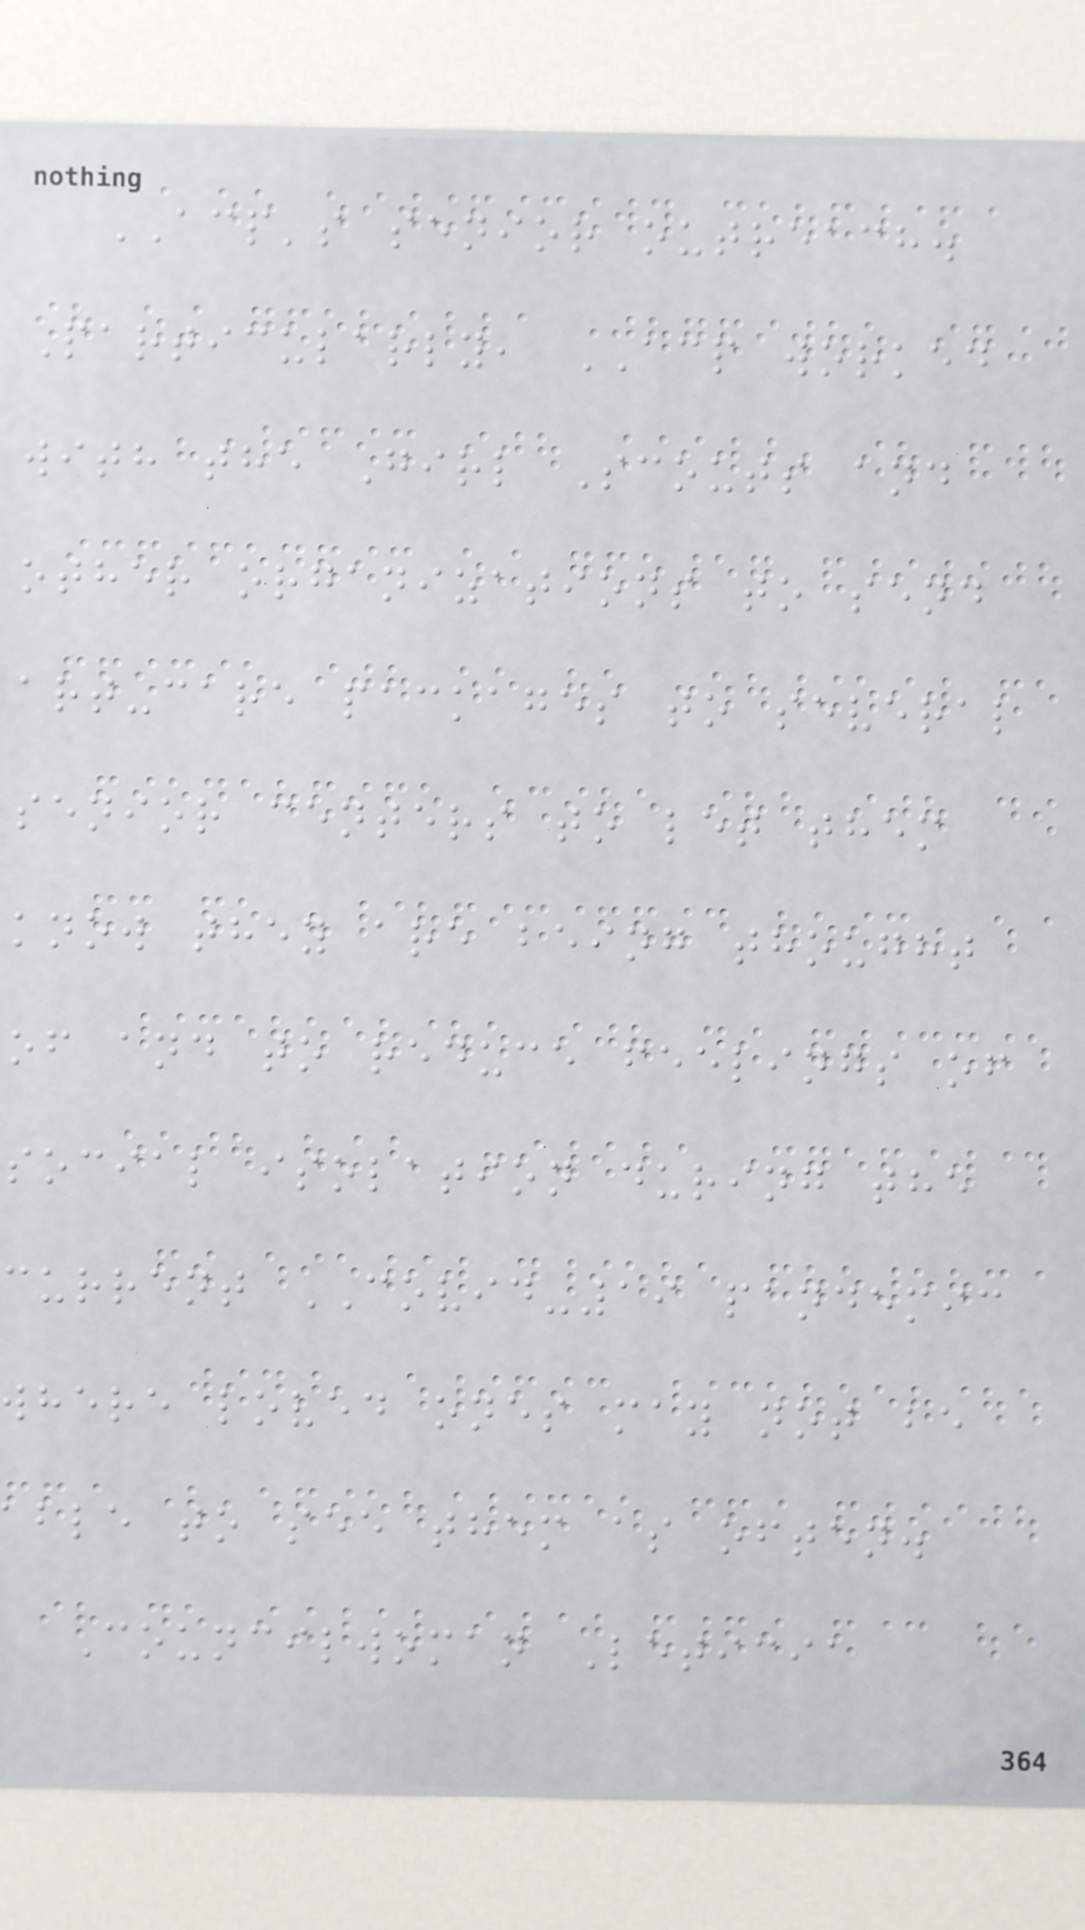ACP's senior outreach.
Particularly, ACP worked
with the Girl Scouts and
other organizations to send
art-care packages to several
senior centers to let them
know they are being thought
of and to reduce feelings of
social isolation during the
current COVID-19 pandemic
where loved ones may not be
ble to see them as often.
Councilwoman Leticia
